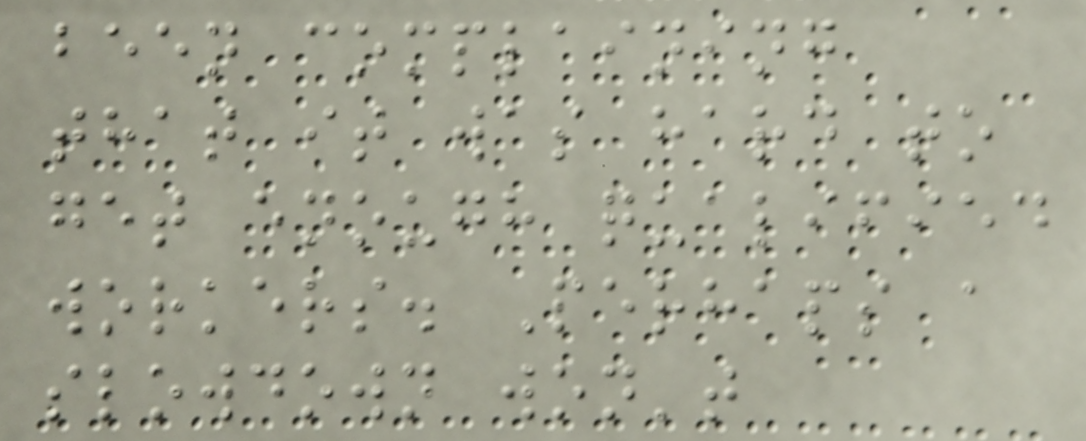been complaining
that it was hard to
get enough qualified
workers. Perhaps a
slowdown won't
